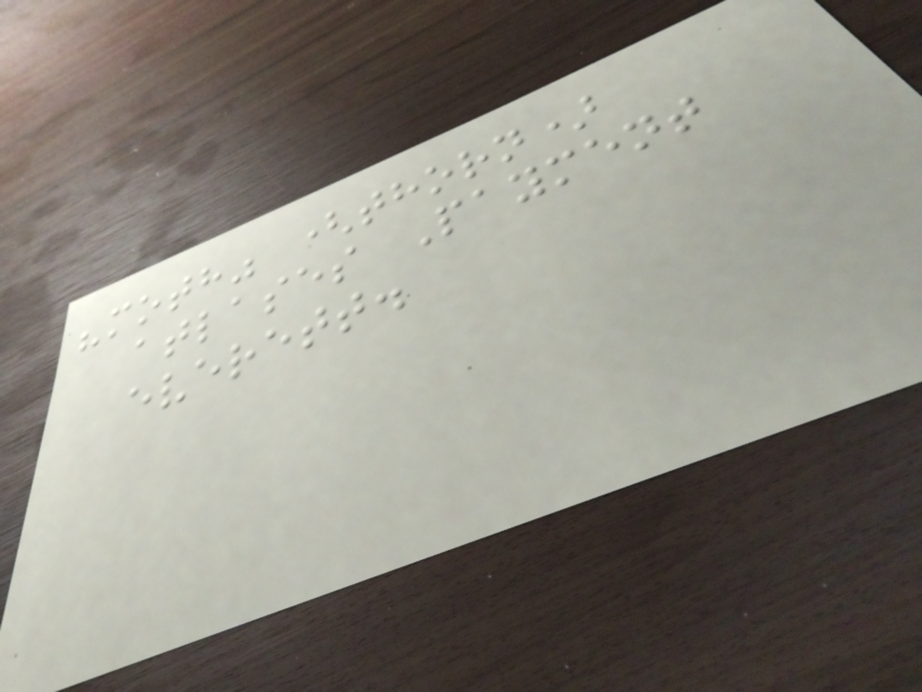"moth" (thorn)
atlases Payment
everett.
